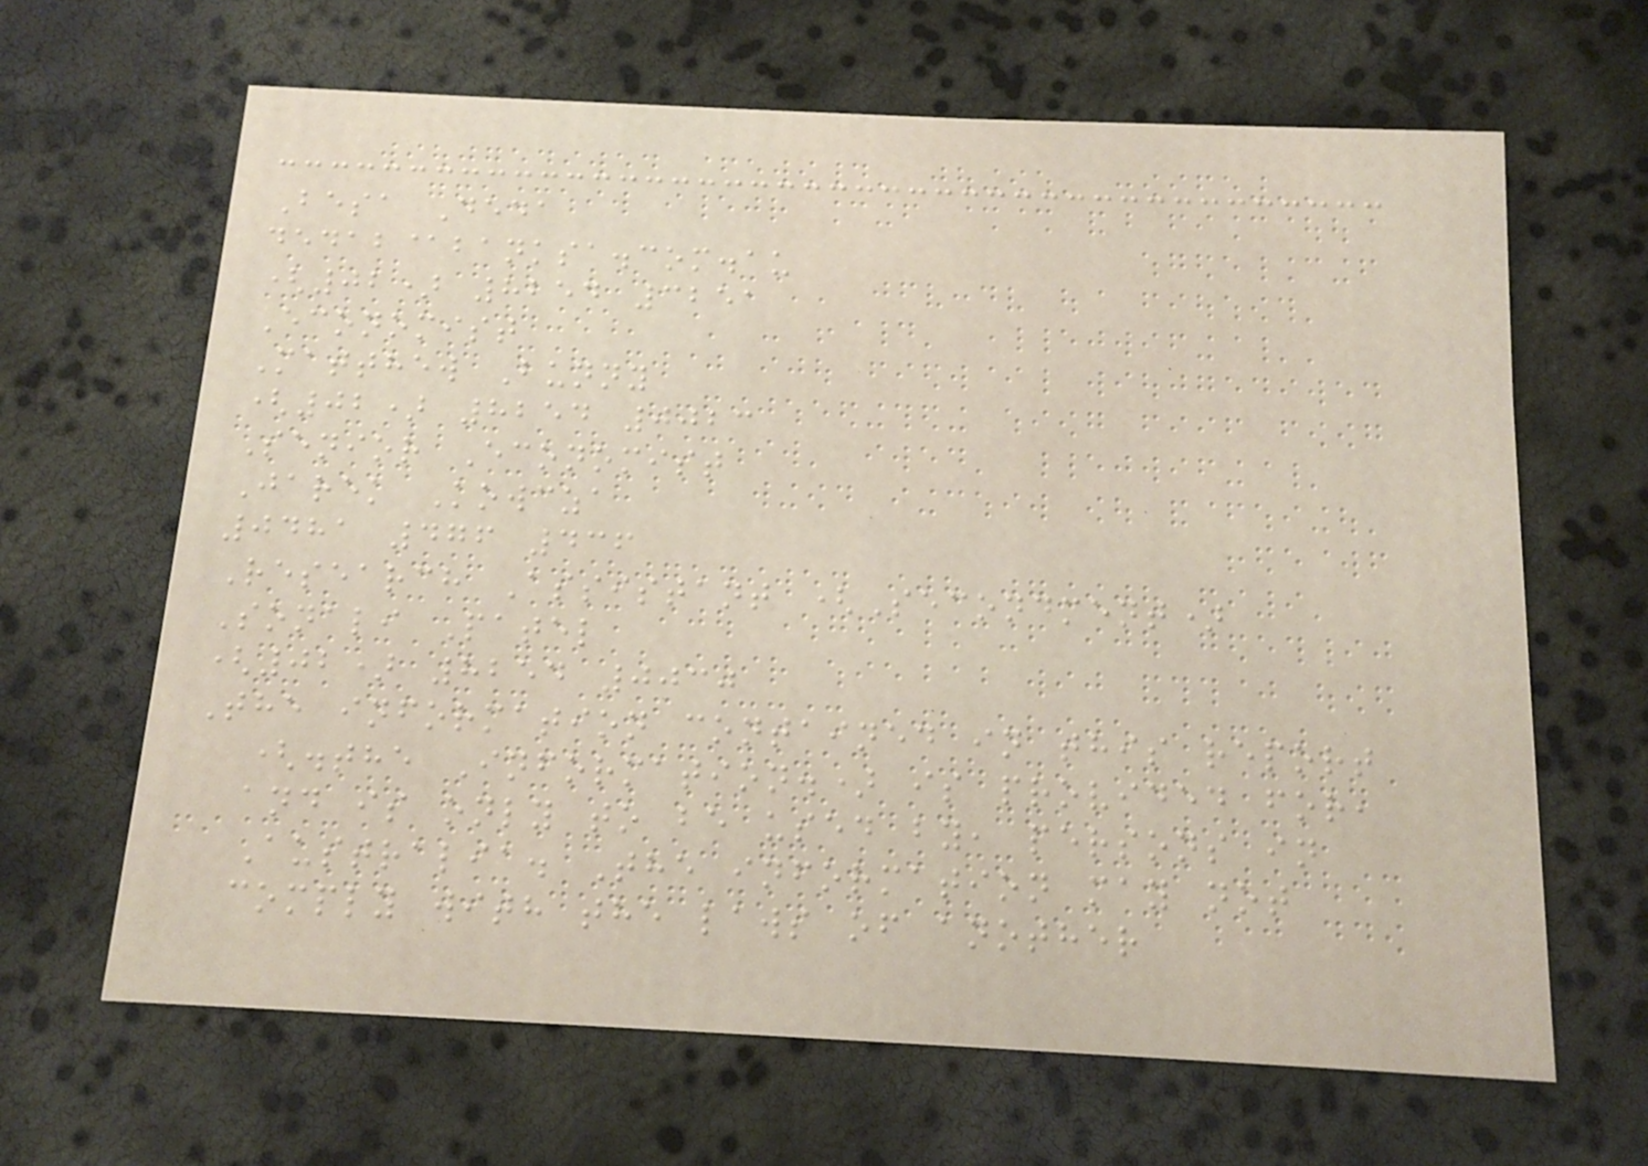Besa Deda
dedab@banksa.com.au
(02) 8254 3251
Economist
Matthew Bunny
(02) 8254 0023
Senior Economist
Jarek Kowcza
0481 476 436
Research Assistant (Secondment)
Sonali Patel
(02) 8254 0030
The information contained in this report
(.the Information.) is provided for,
and is only to be used by, persons in
Australia. The information may not
comply with the laws of another
